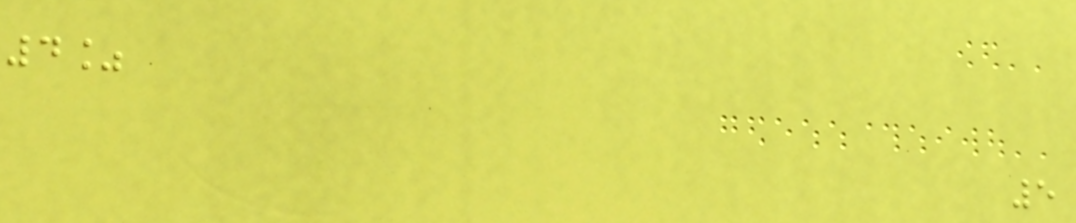4%
5
